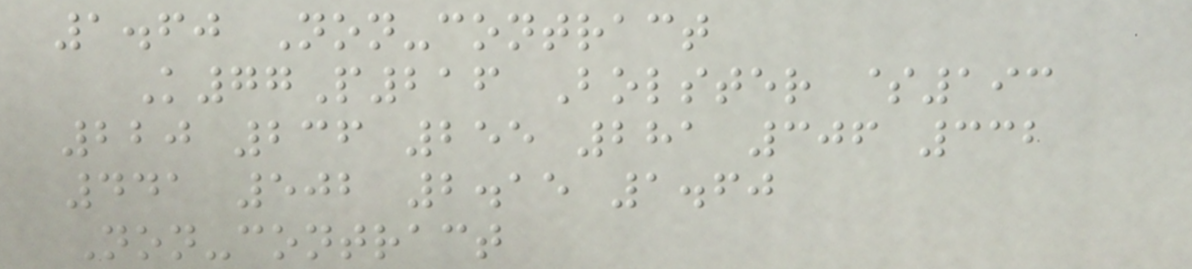1.60 Non-contract
K77P216 Bolster $193
220 236 255 281 306 332
441 502 2.15 1.60
Non-contract
